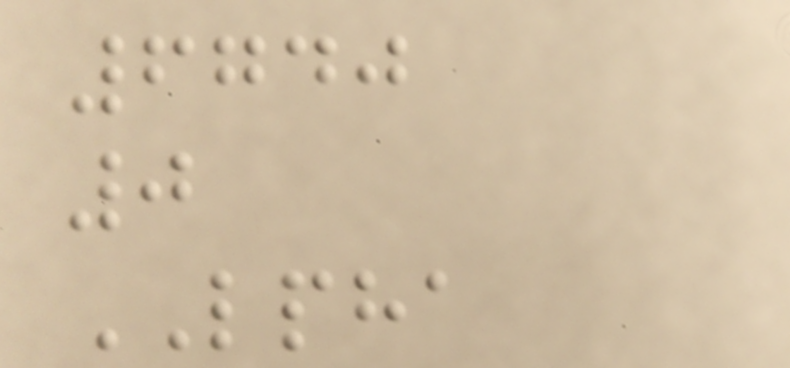6740
0
LPHA
